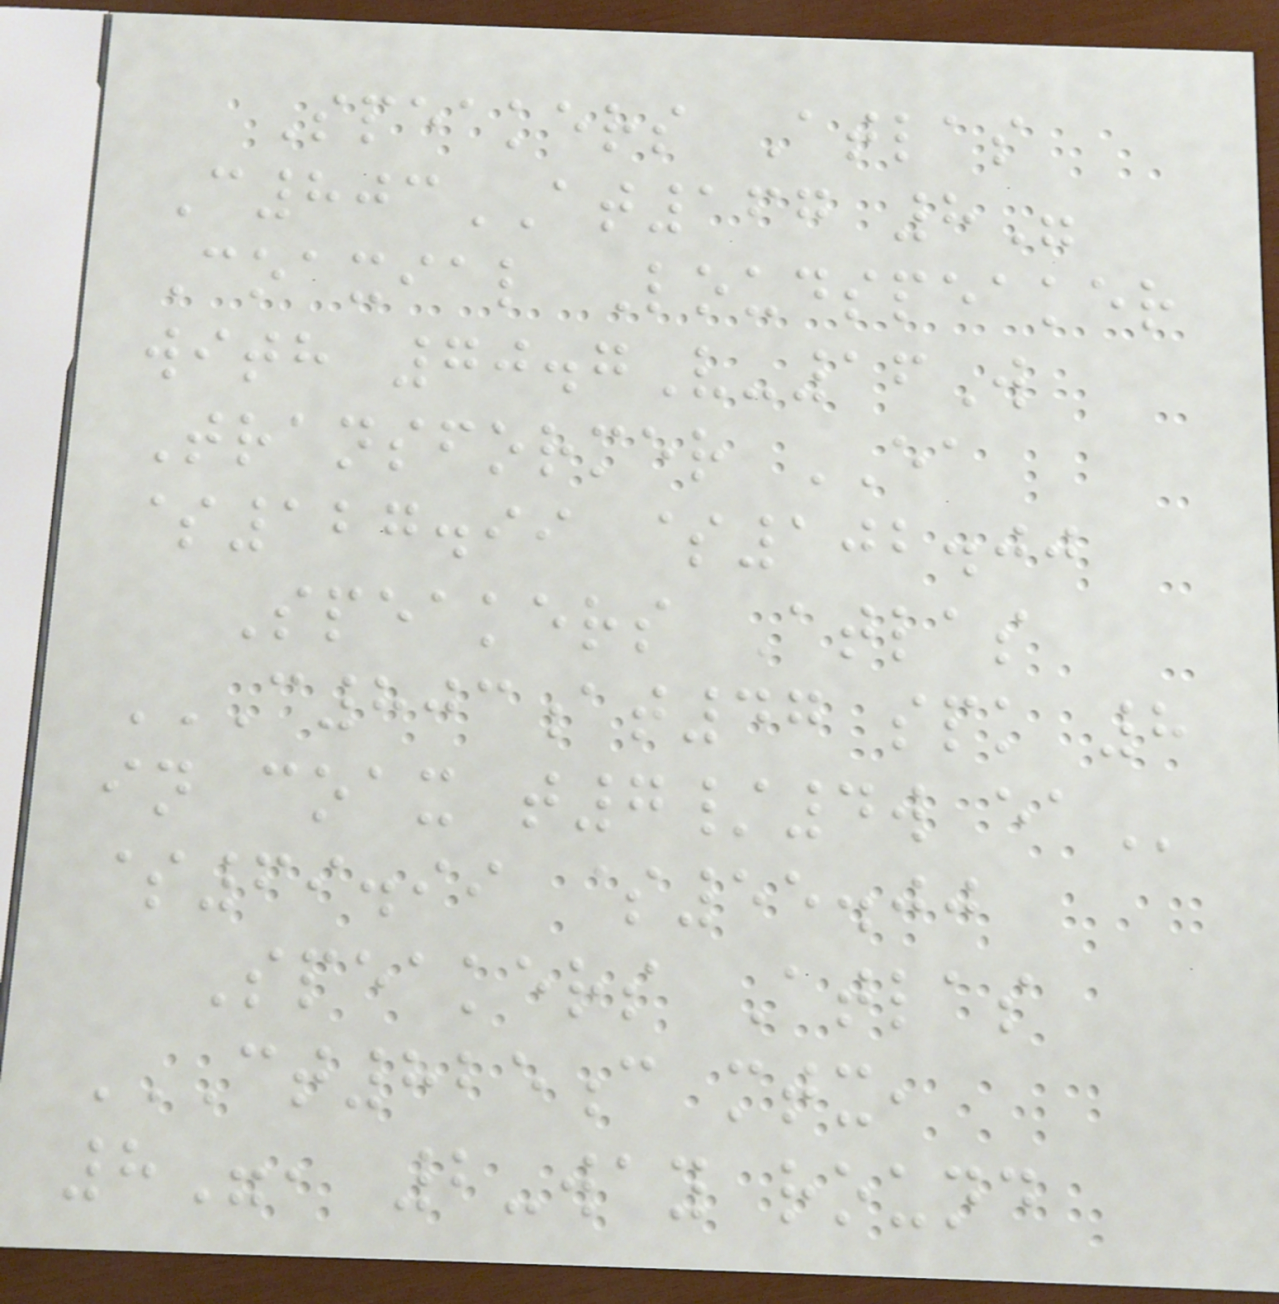Speakers Atlas
C803AT167 8"
Coaxial Loudspeaker
with 70.7V-16W
Transformer EA
$127.99 $102.00
Speakers Atlas
C803AT47 SPK 8
IN COAX T7/4W EA
$69.99 $55.00
Speakers Atlas
CT825C MTX,
8", 2-WAY ROUND
